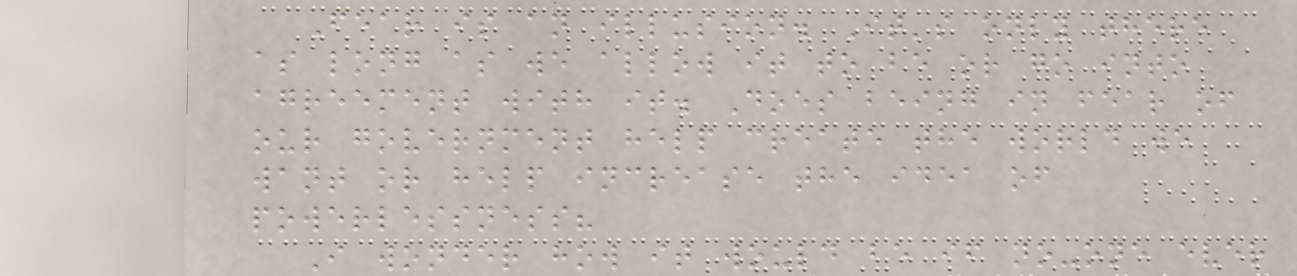Fear is an illusion. It's only there
as long as we allow it to be or go into
agreement with it. Does being in fear of
our government help create the world we
want or help increase the idea of
powerlessness?
I wonder how it would be if no-one ever
